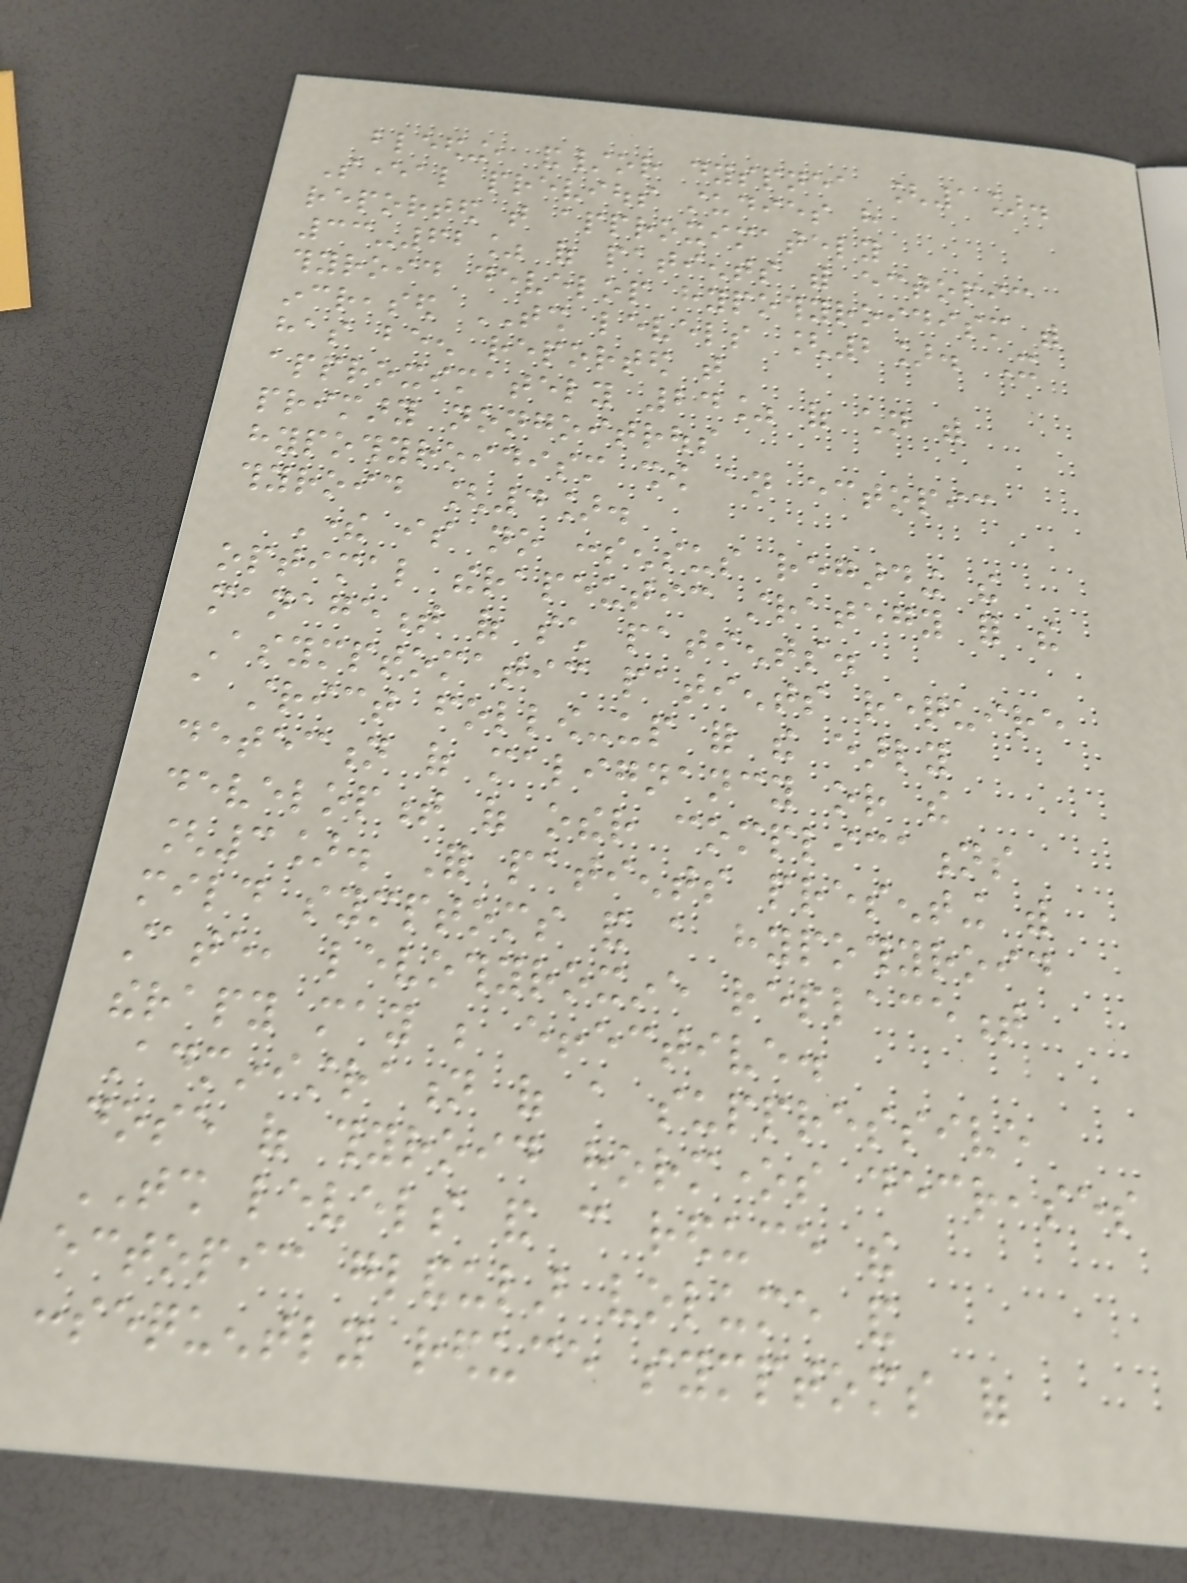bleeding, and/or dyspnea [1].
Several previous studies have
reported that approximately
33-62% of patients with ectopic
thyroid develop hypothyroidism with
increased TSH levels [2]. It
has been reported that
approximately 24% of children with
primary nongoitrous
hypothyroidism show an ectopic
thyroid [4].
There is no consensus regarding the
optimal therapeutic strategy for the
management of such patients.
Asymptomatic patients require
a strict follow-up for the early
detection of malignancy or the
development of other complications
[3]. For patients presenting with
mild symptoms and a hypothyroid
state, levothyroxine replacement
therapy may be effective.
Administration of a suppressive
dose of thyroid hormones decreases
TSH levels and can reduce the
ectopic glandular volume and
consequently reduce symptoms of
